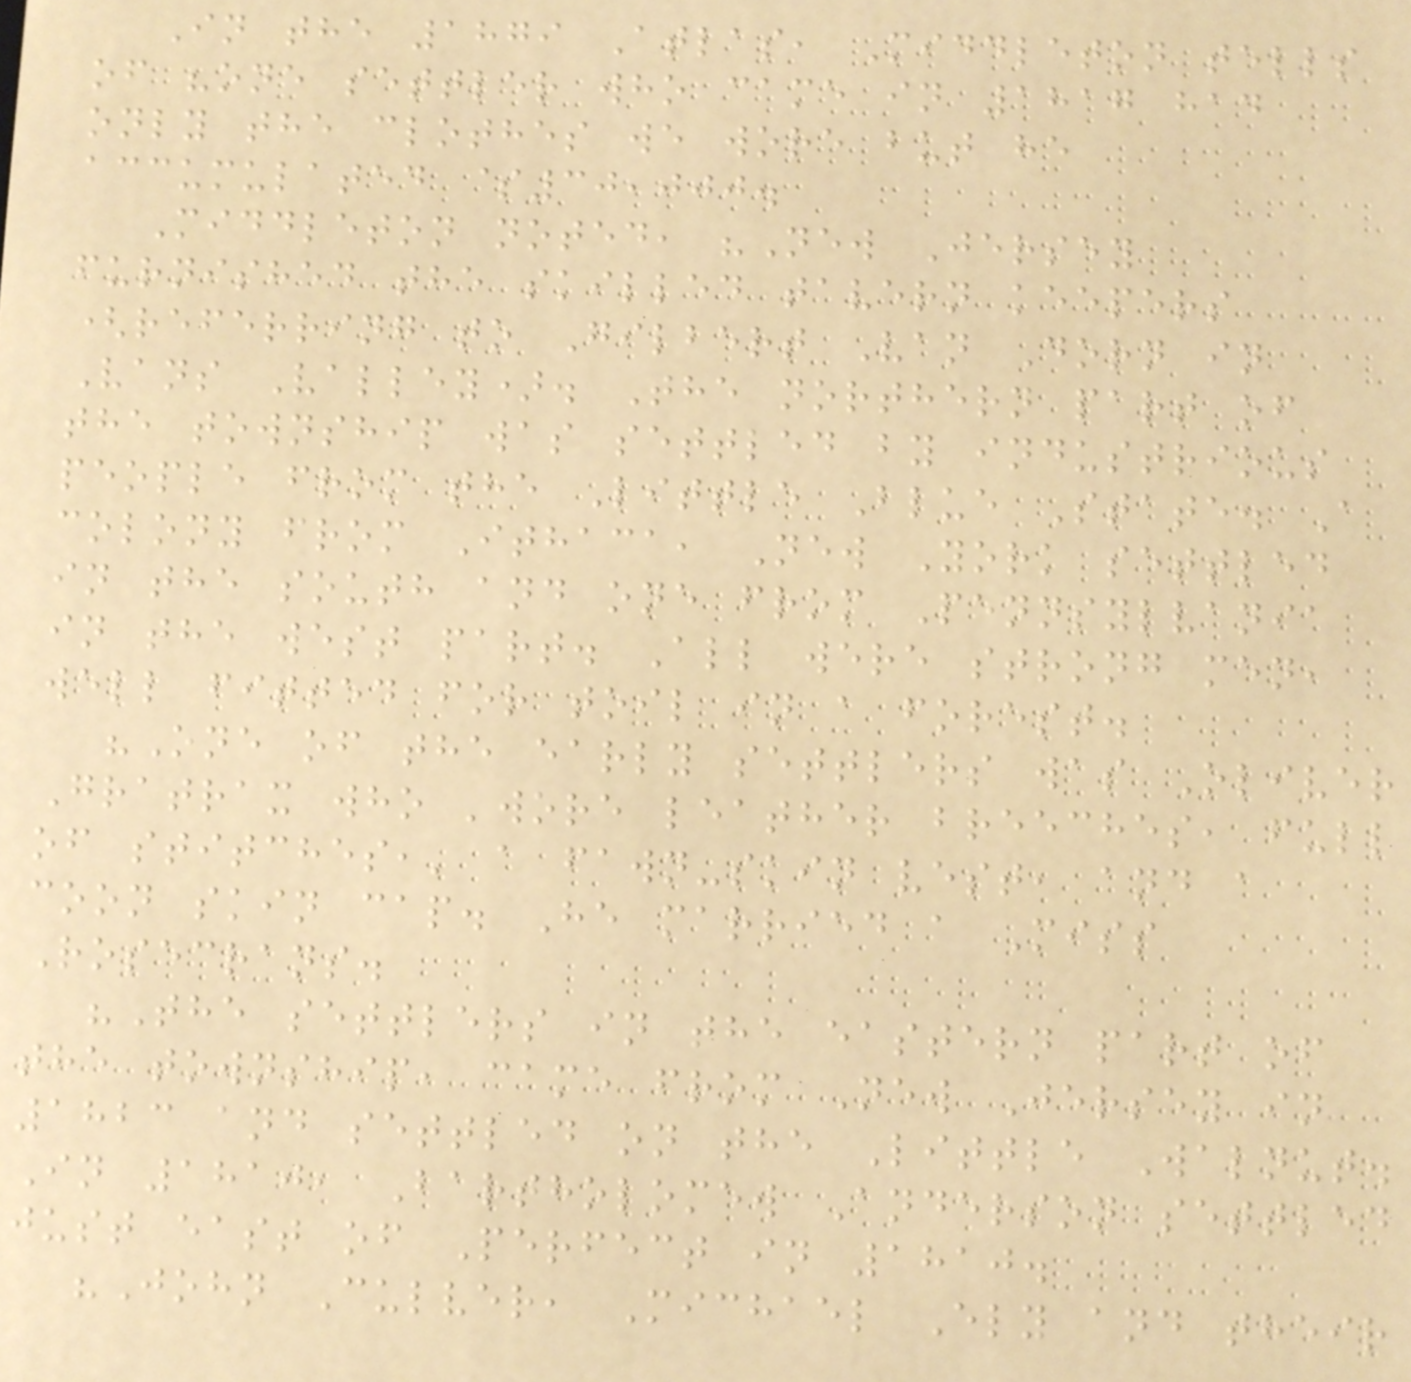In the 1879 Atlas, Middleton tells
of "one settler who came in 1817 had
only the clothes we wore but he
accumulated $30,000.
Middleton noted, "New Jersey
furnished the skilled tavern keepers
(referring to Gilbert Van Dorn in
Vans Valley). The northern part of
the township was settled by industrious
people from the Little Blue State. A
colony from Ithaca, New York settled
in the south and one from Pennsylvania
in the west part. All were strong men,
well fitted for toil in a forest.
"One of the early settlers was Oliver
Gratrax who 'wore leather breeches, full
of stitches,' a fawn-skin vest, and a
coon skin cap. He married a Miss
Rosecrans.
"The settlers in the eastern part of
the township, came from New Jersey in
1823 and settled on the Little Walnut.
In 1810, Bartholomew Anderson settled
just east of Perfect in 1810.
"John Culver, Michael Ely and their
